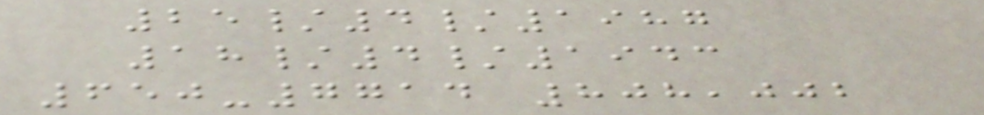25/4/1987
18/4/1943
650-7714 808,002
